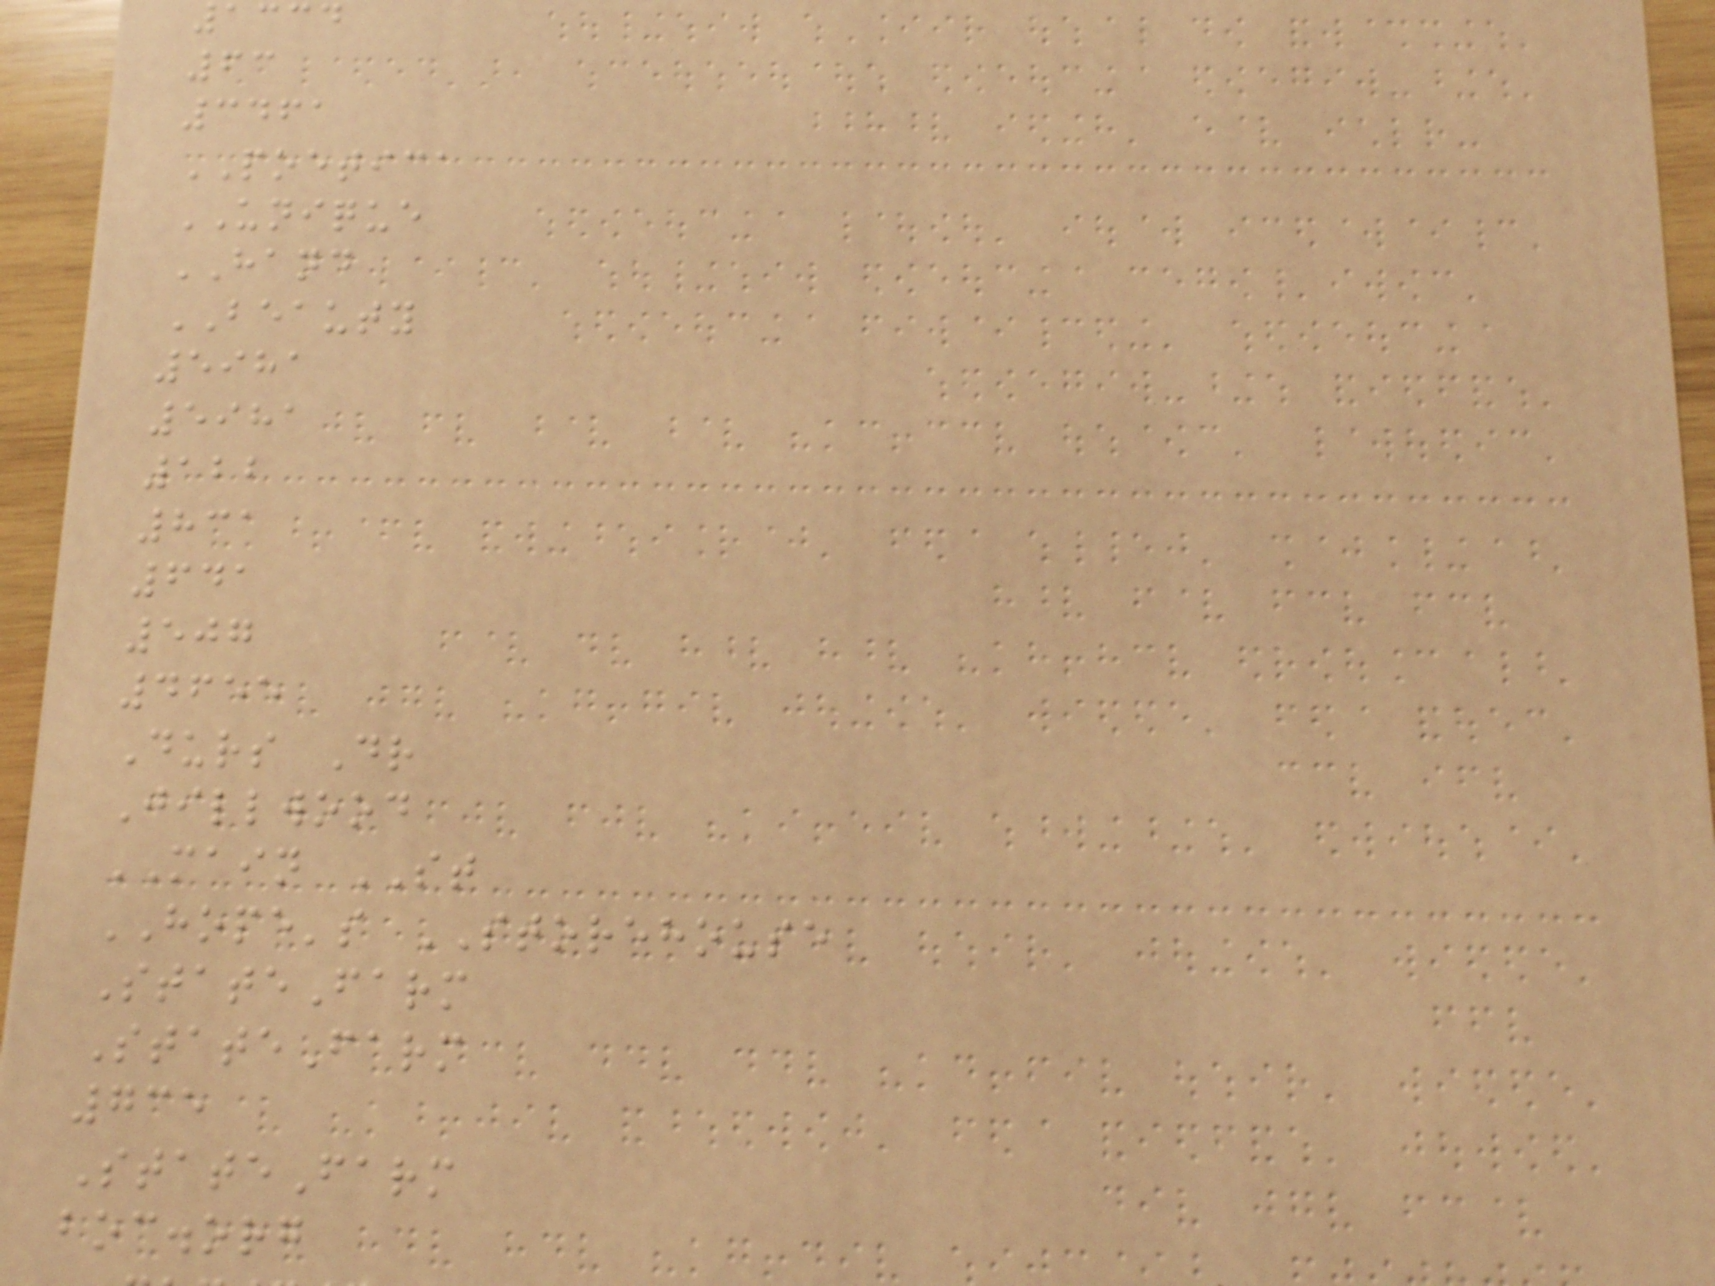1334
63
3461
POETICA
UNIQUE
HAND
BEAUTY
5981
5981
122
831
641
507
4655
Durs Dr
Jillwood
MAIN ST
HOPE's STOREHOUSE
StateFarm
StateFarm
735
StateFarm
boc.org
